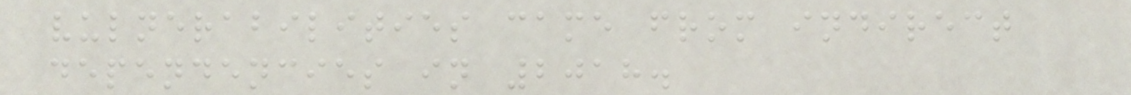vulnerabilities came from indirect
dependencies in 2018.
